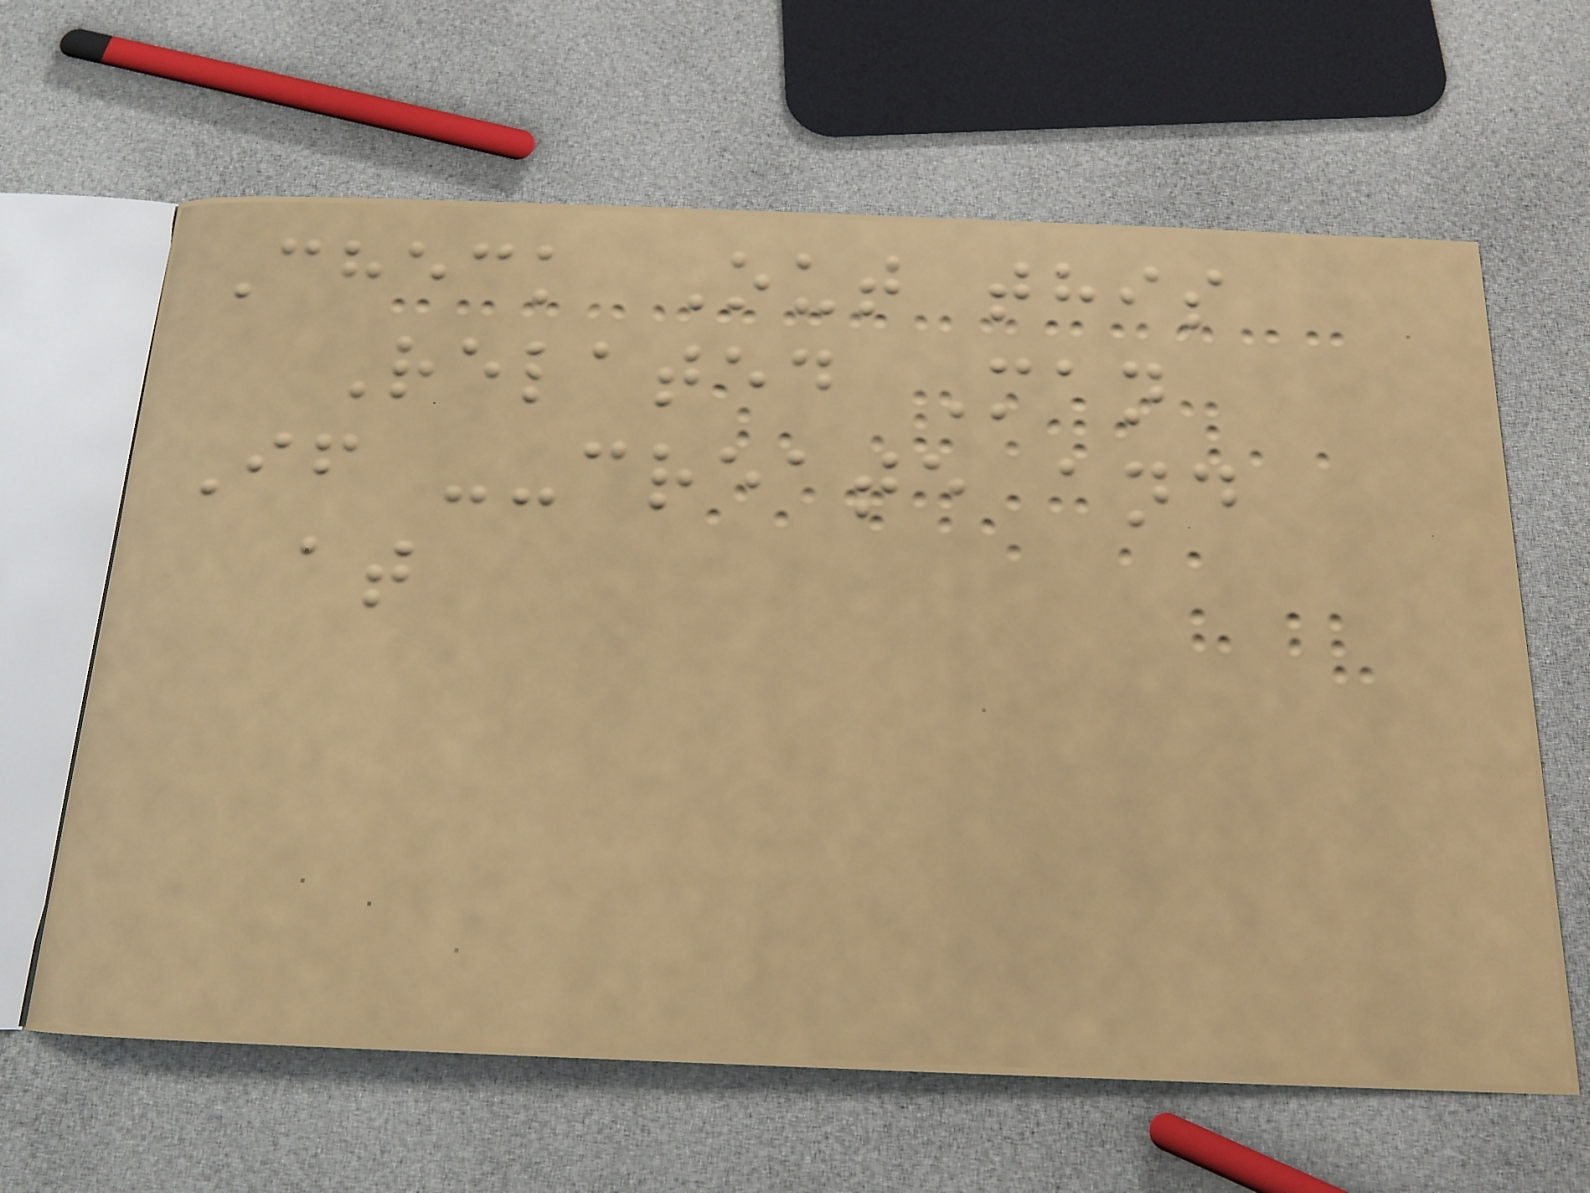Check Out this
Related Man
If --create and
at
